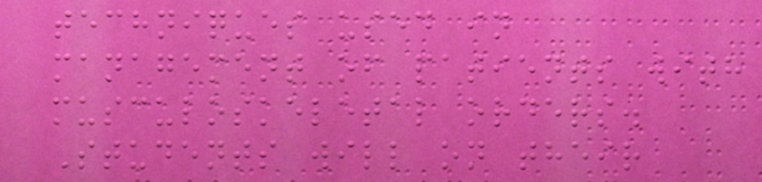techniques used in
management of patients with
musculoskeletal orders.
Students will on their
